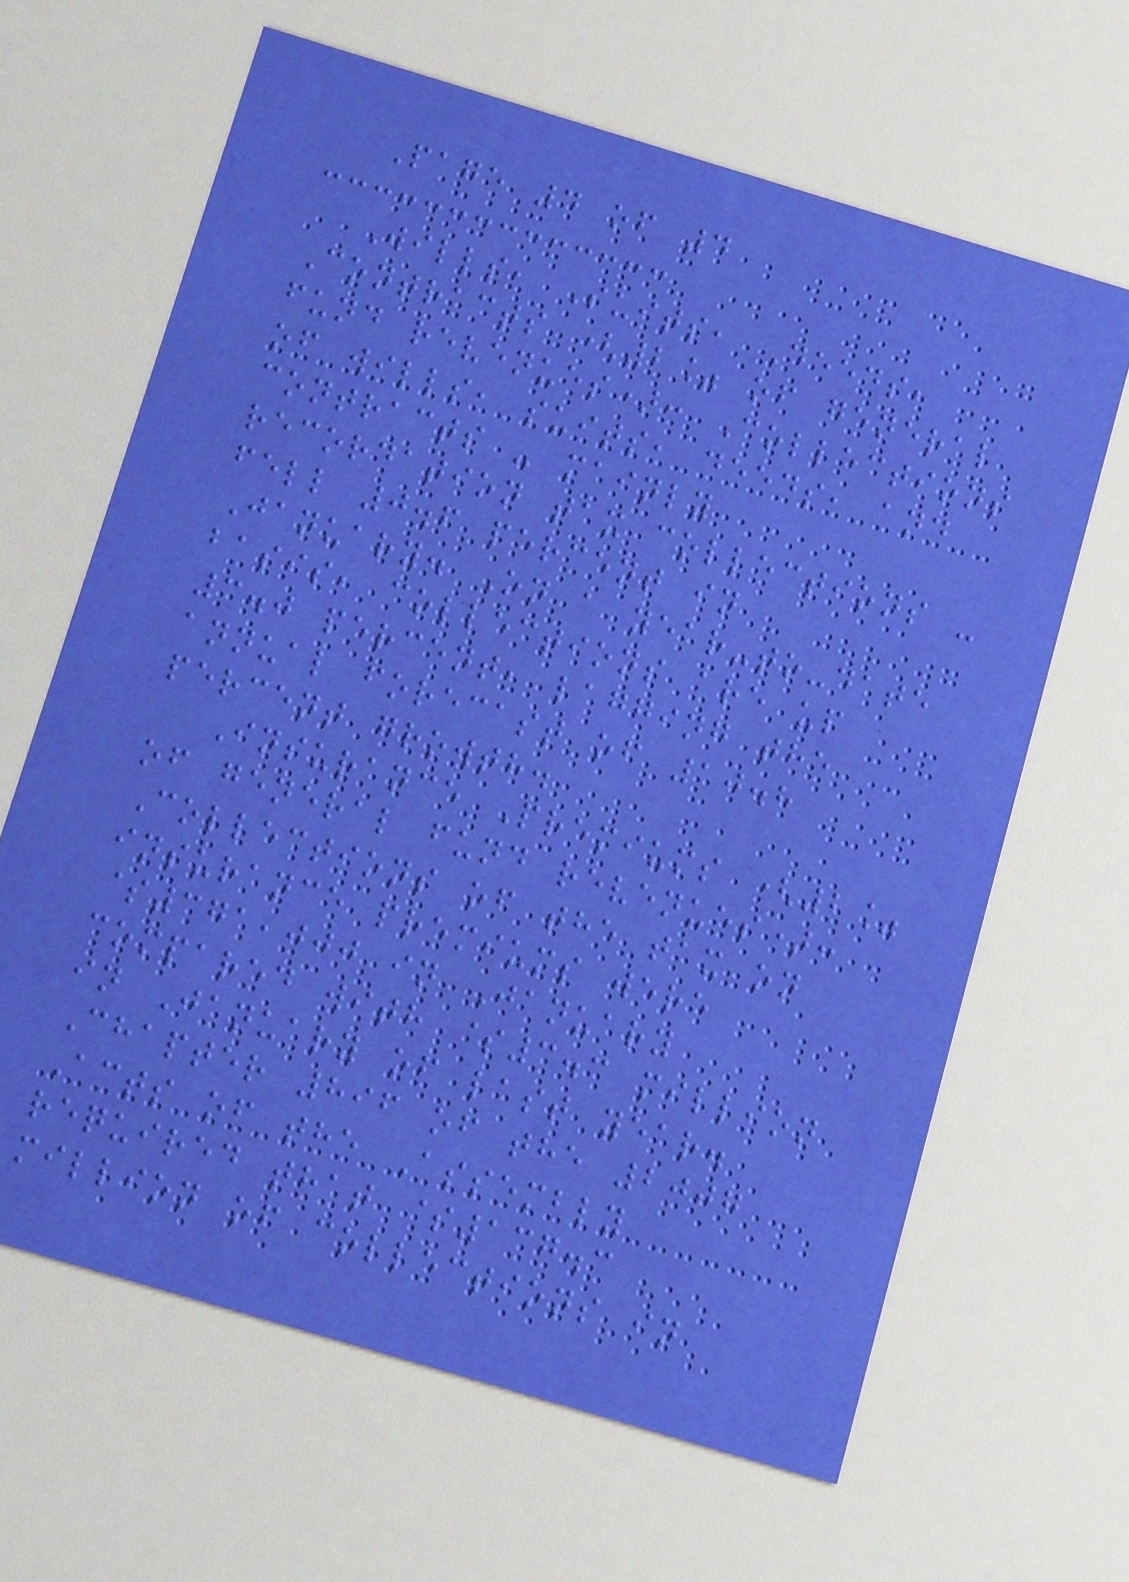Page 4 of 4
Wills, Suits, Deeds,
Contracts (2% of general
fund revenues): Collections
of wills, suits, deeds, and
contracts - mainly
recordation tax collections -
fell 0.6 percent in
January. On a year-to-date
basis, collections are up
3.0 percent, lagging the
annual forecast of 10.8
percent growth.
Insurance Premiums (2%
of general fund revenues):
Collections of the tax on
insurance premiums were
$371,000 in January
compared with $3.3 million
in January of last year.
Chapter 896 of the 2007
Acts of the Assembly
required that $137.3
million of collections in
